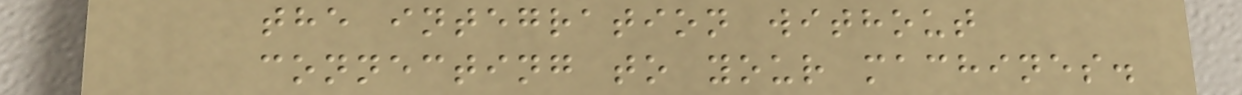the integration without
connecting to your machines.
